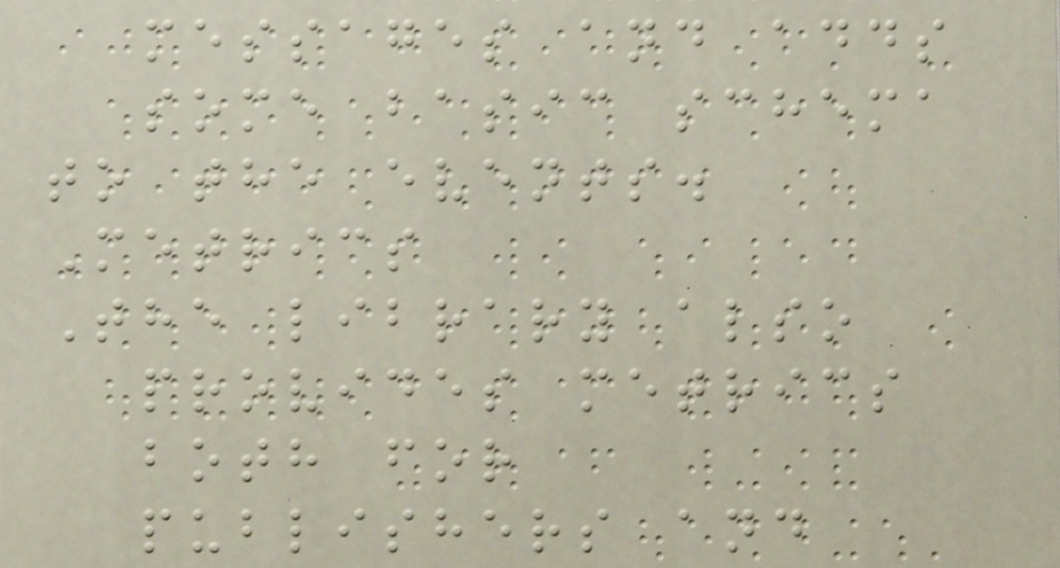messages and adds
some basic schema
to the events.
Metrics
The library also
provides metrics
both for
publishers and
